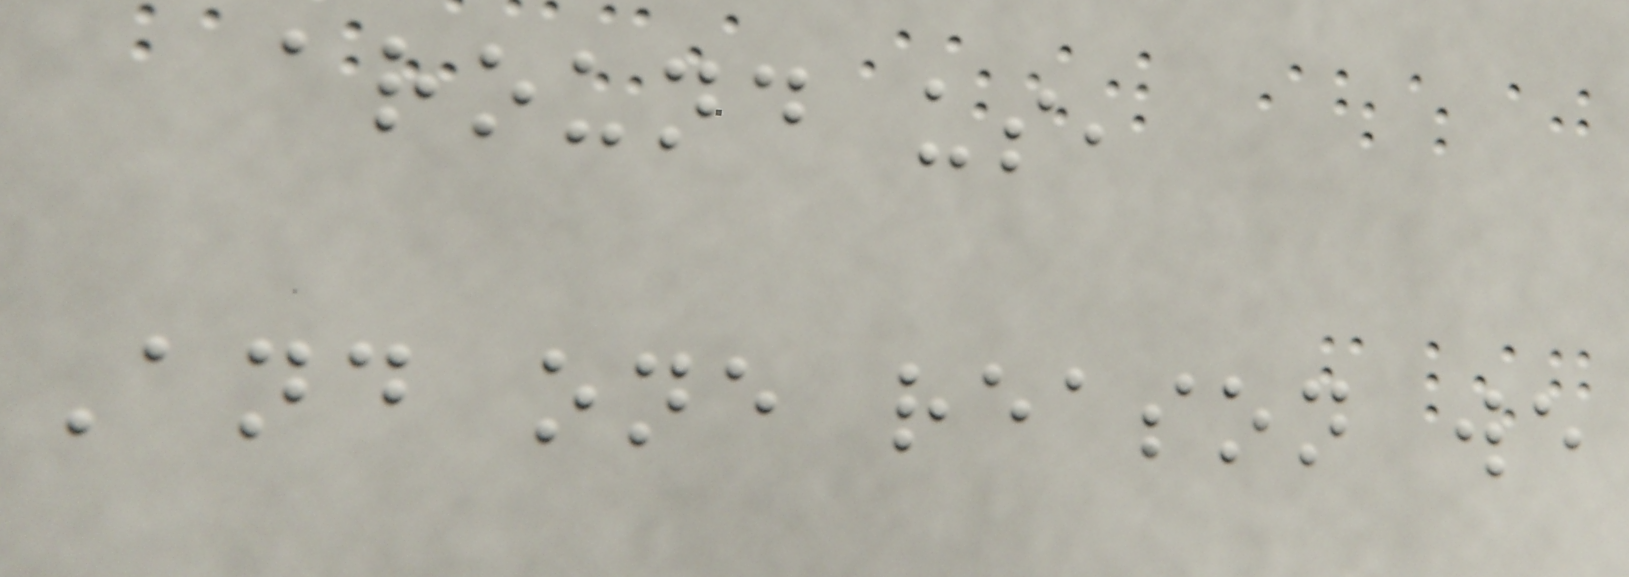around us,
And one reason we
